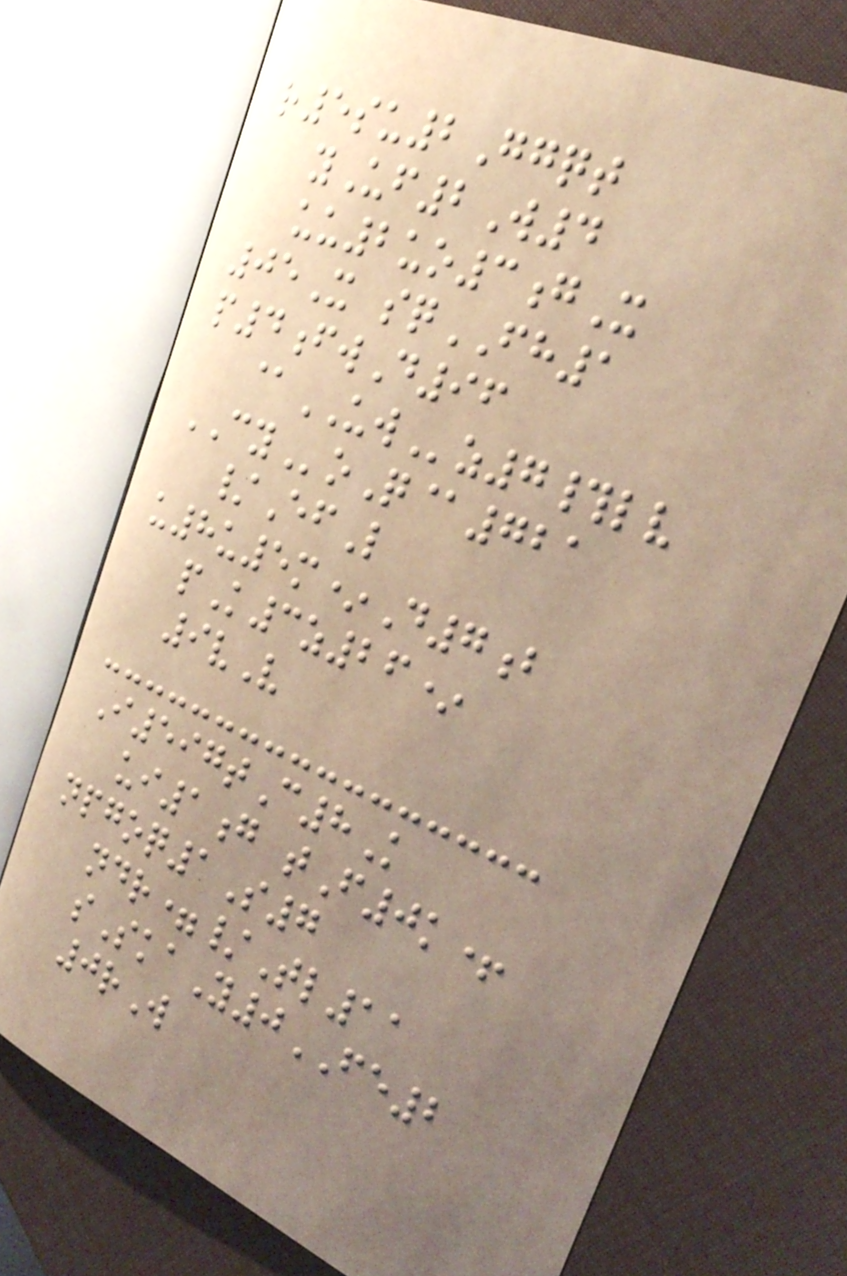r5su2Ggqt
yUf2W4
uu2uo3gX
05X sqFH1
p4fwD96
@UWz7#lv
CYoQ@721
/EfL
u8u5m*D7b
pK3z26*
9vV
I597tC8K
ui1g tF0k+
npgoq1S7
ndr=/Tl11
sSkaY0FE2
0rW
